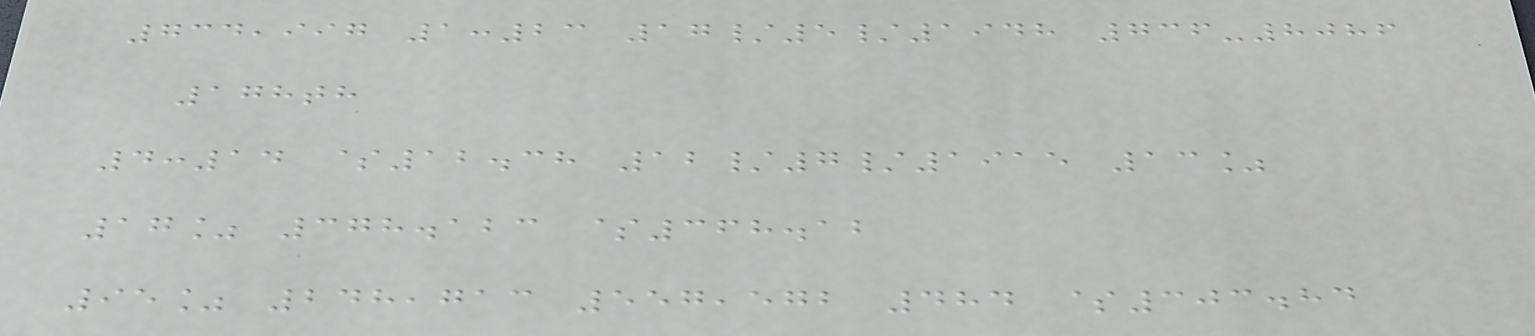734,997 1:23 17/5/1948 736-8086
178th
4:14 $12.38 12/7/1915 13%
17% 378.123 $368.12
95% 248,713 557,572 484 $303.84
